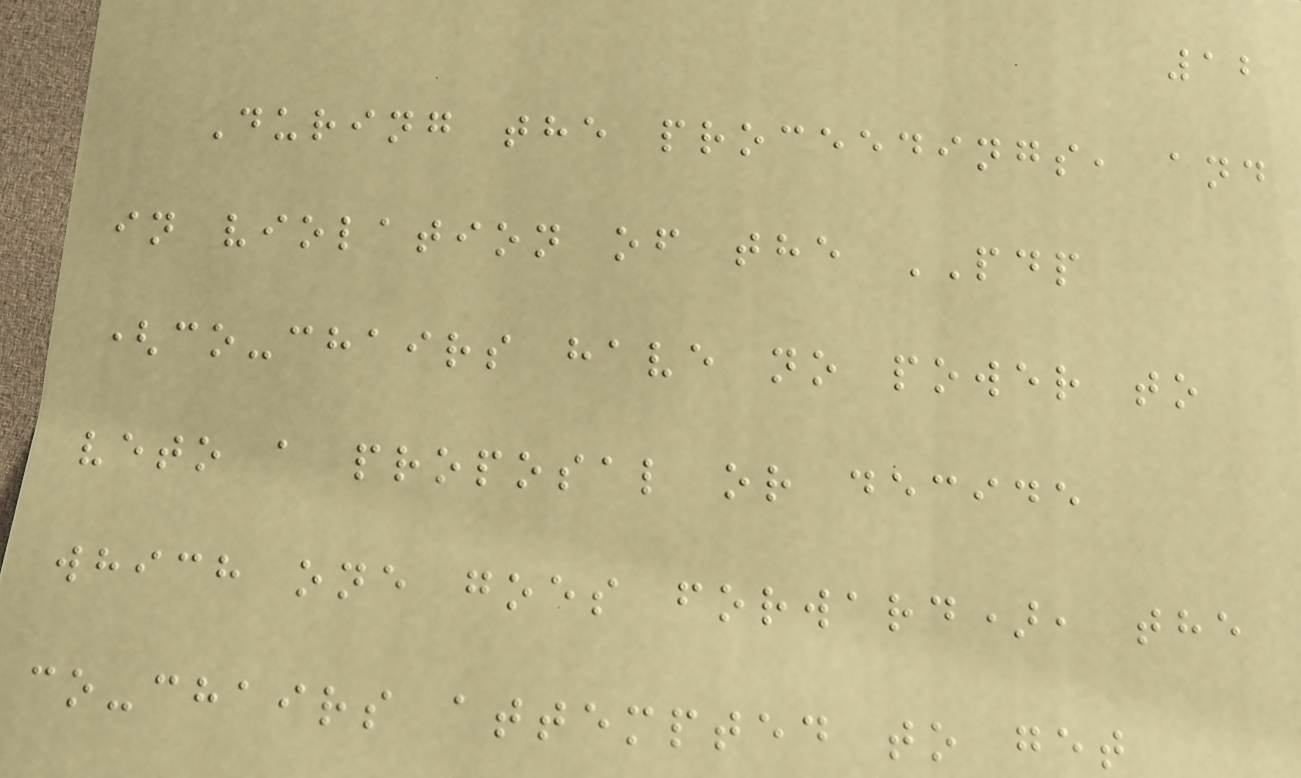12
During the proceedings, and
in violation of the PDP
(co-chairs have no power to
veto a proposal or decide
which one goes forward), the
co-chairs attempted to get
